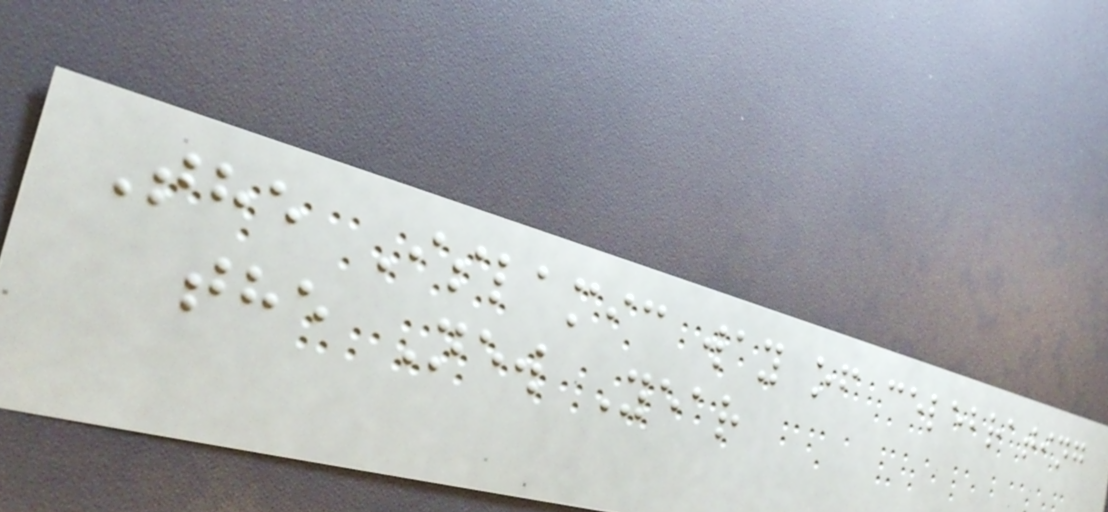The Islamic way of celebrating
the New Year
